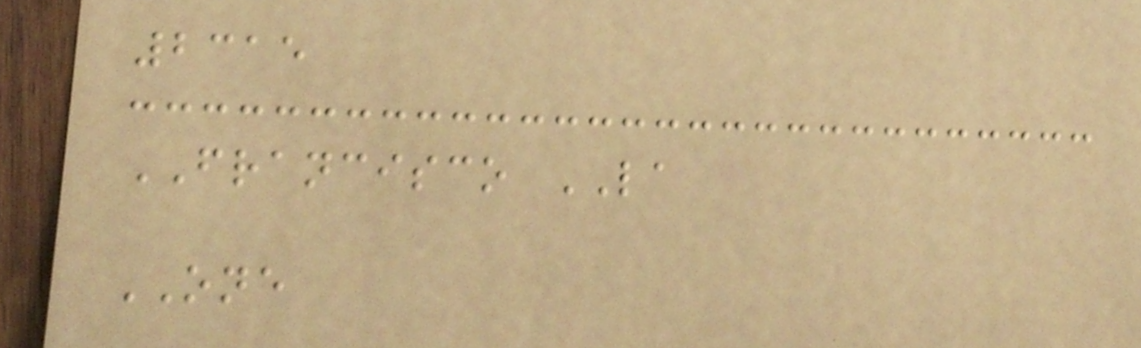2315
FRANCISCO LA
ONE
